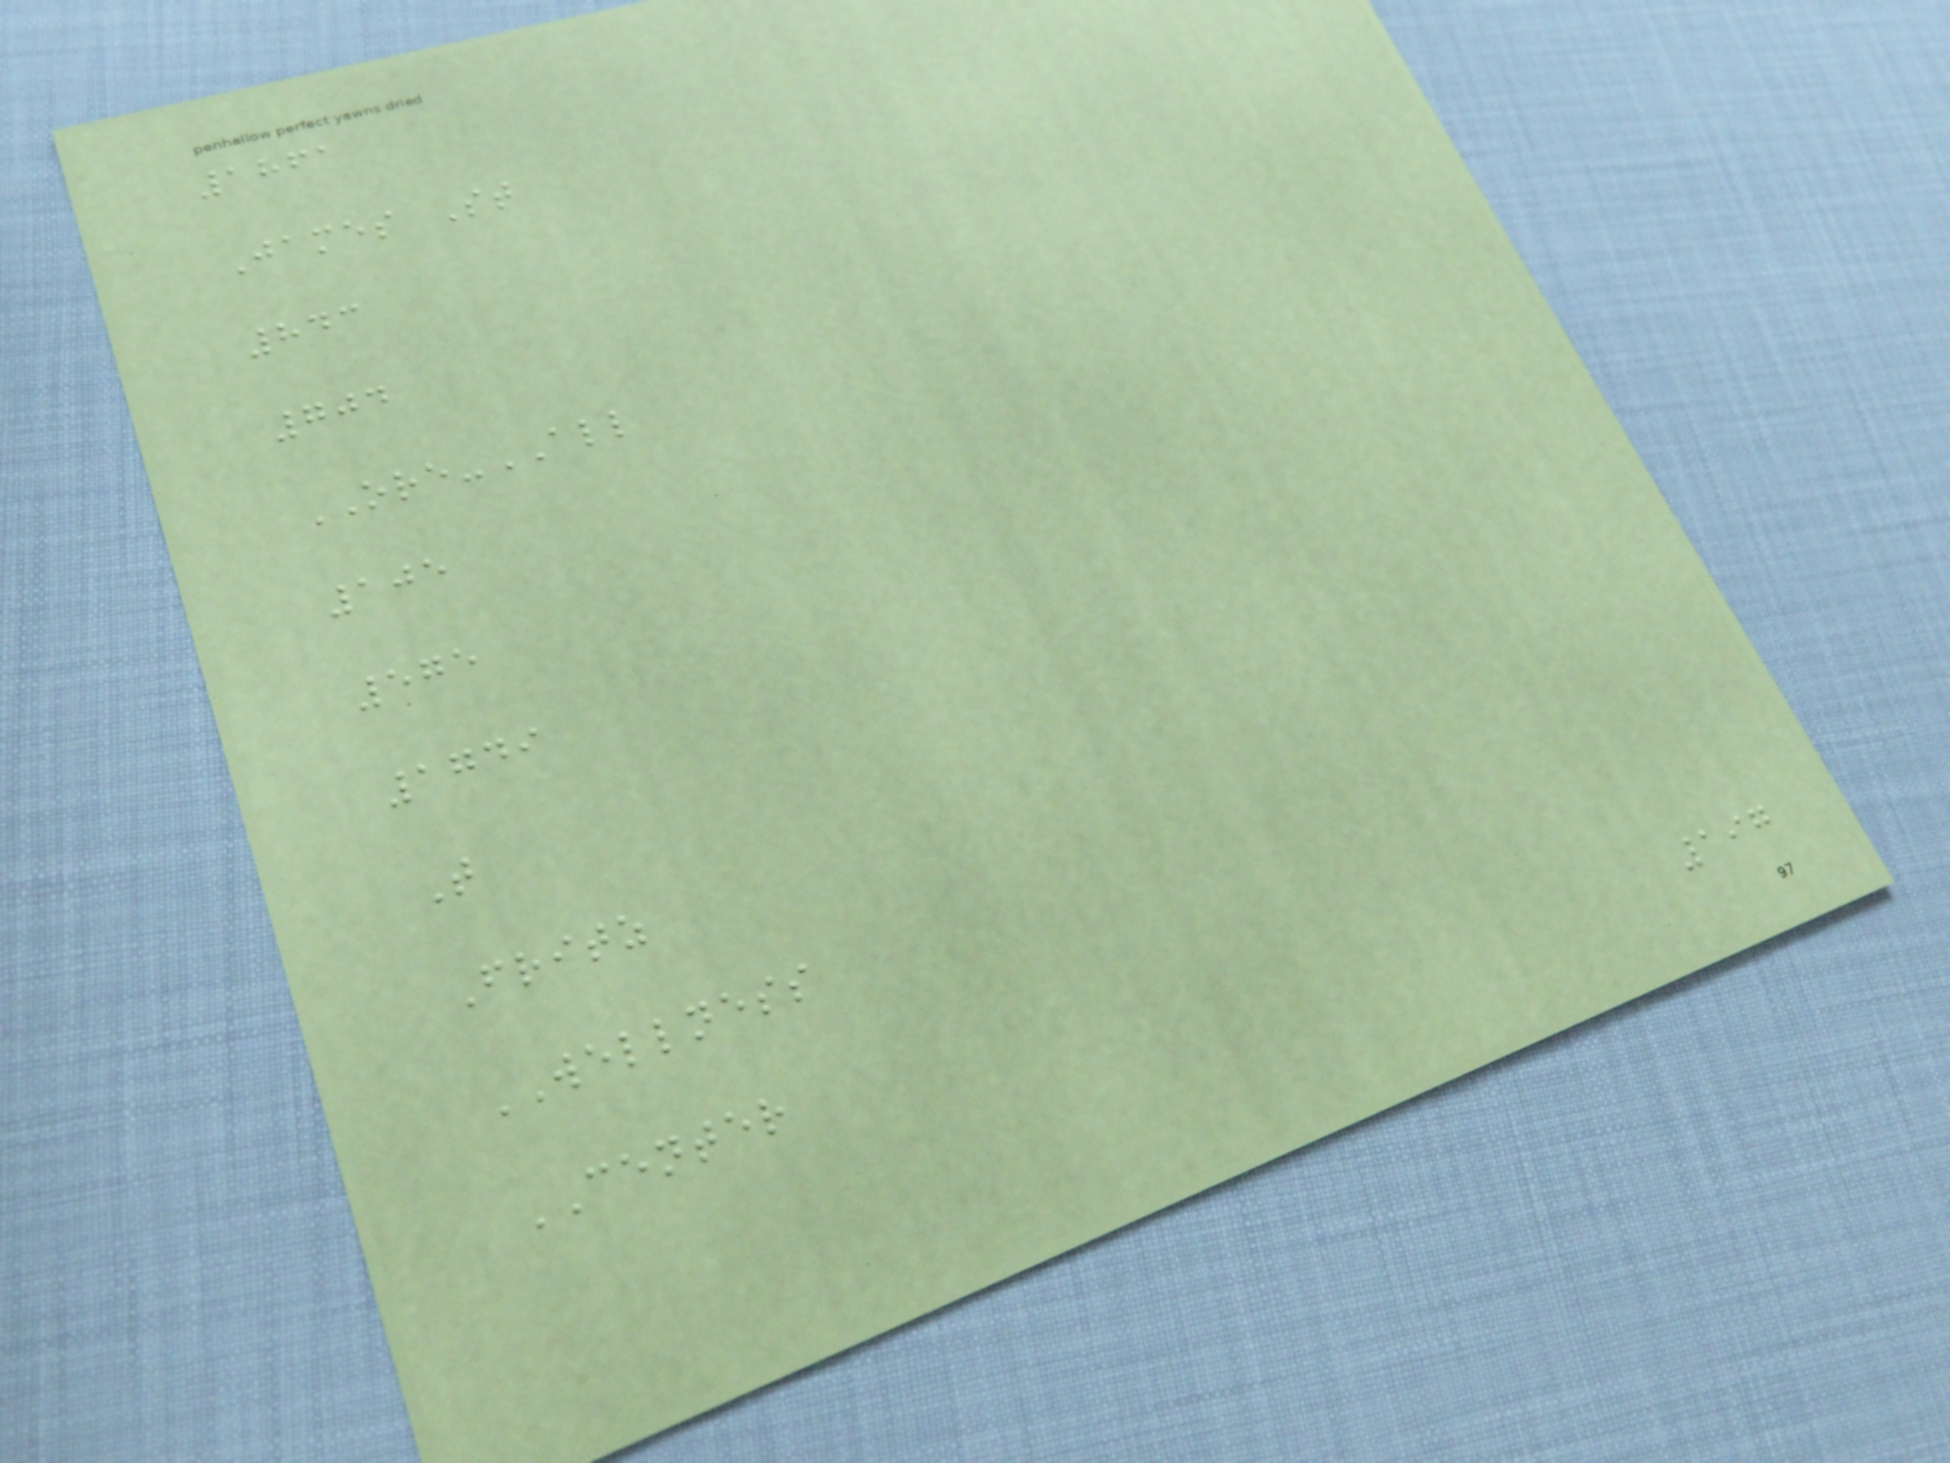1861
James St
843
704
ORE-ALL
105
575
1749
T
Fritz
WELLNESS
CENTER
197
